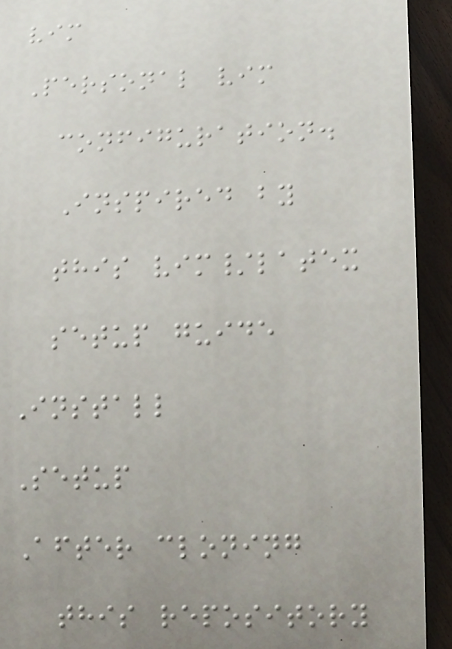vim
Personal vim
configuration.
Inspired by
this vim/latex
setup guide
Install
Setup
After cloning
this repository
